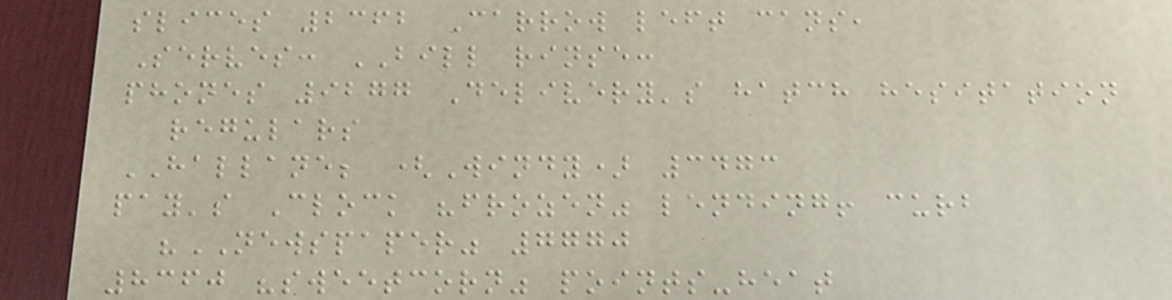slices 2362 Carrow left cans,
Serves: BILL rinse:
phones 9277 Delivery's hatch hesitation
regulars
HALLANE; (Windy) 3473
pay's Clock "frozen" lending! curb
"NEWSPAPER" 7770
8360 "sweetcorn" points-heat
